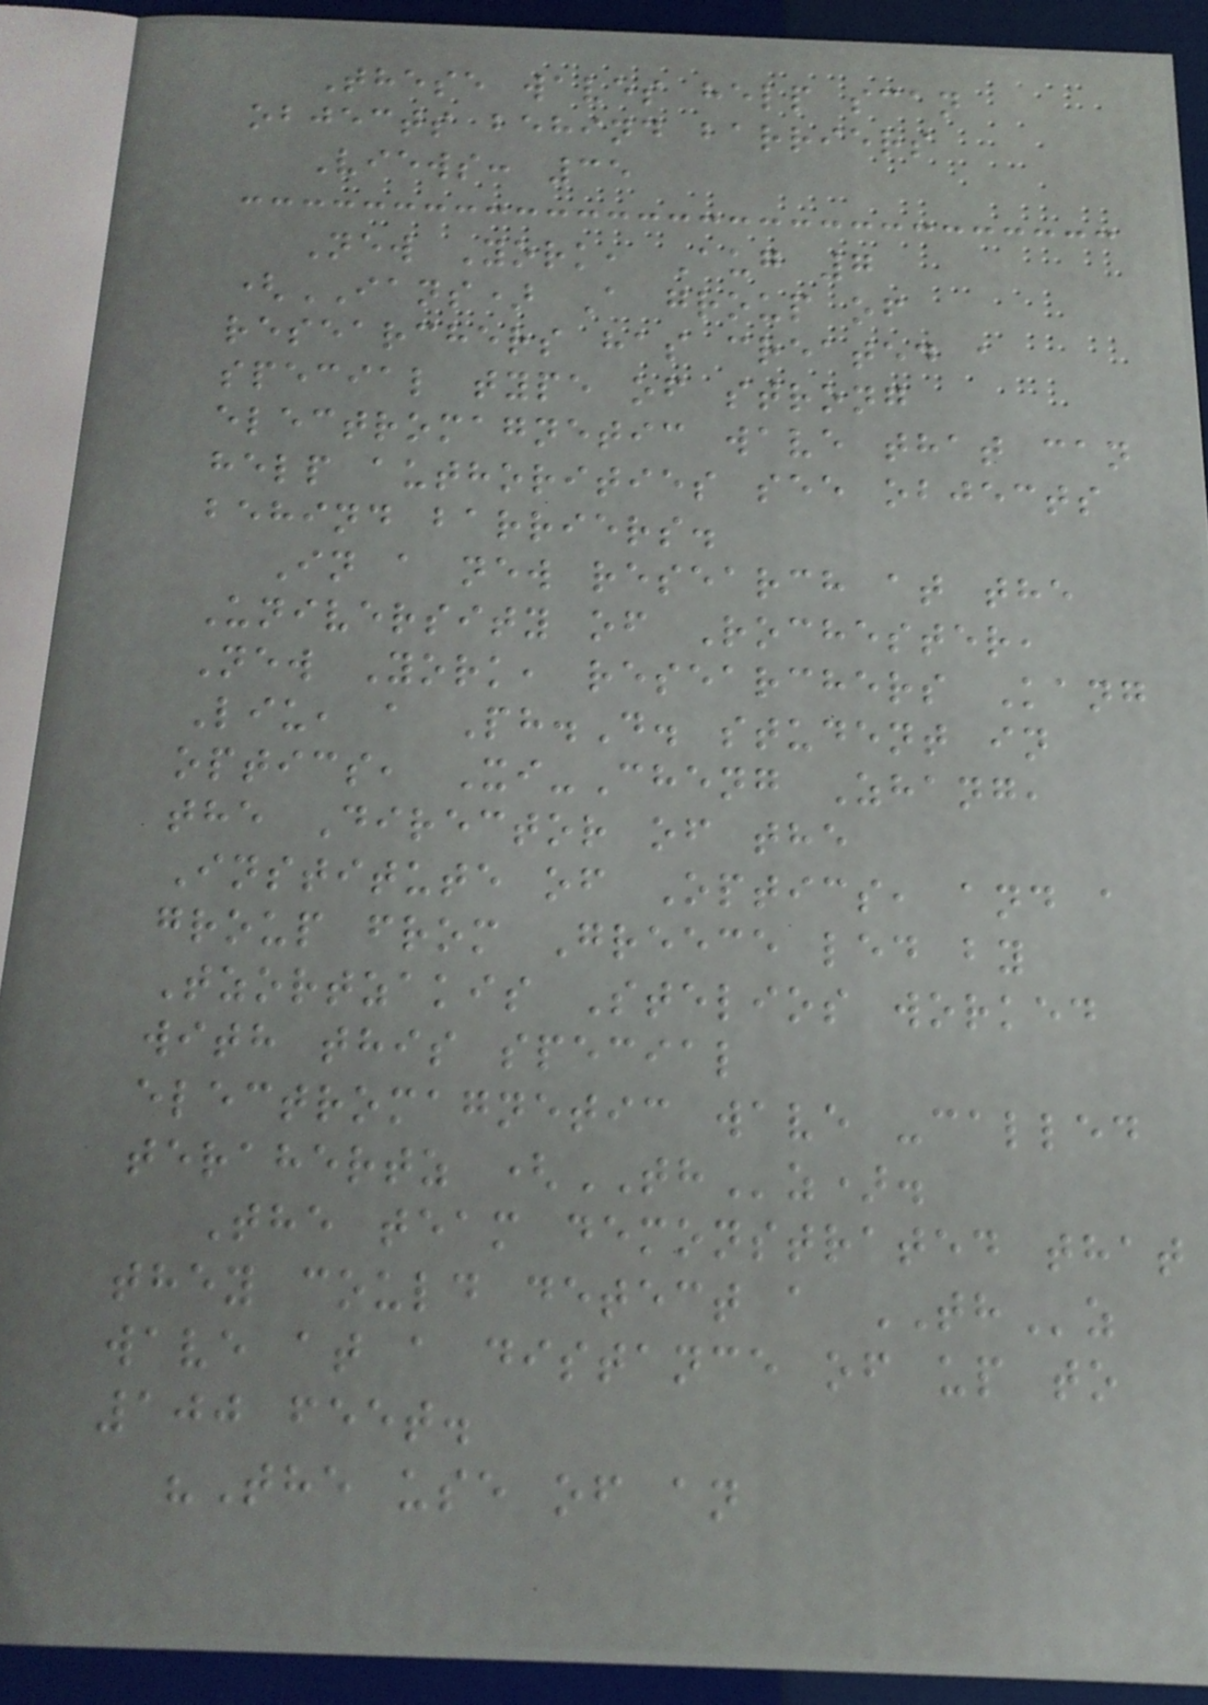These waves help scan
objects behind barriers
Views: 35
New York, Aug 7
(IANS) A group of
researchers has created a
special type of strong
electromagnetic wave that can
help authorities see objects
behind barriers.
In a new research at the
University of Rochester,
New York, researchers Kang
Liu, a Ph.D. student in
optics, Xi-Cheng Zhang,
the Director of the
Institute of Optics, and a
group from Greece led by
Tzortzakis Stelios worked
with this special
electromagnetic wave -called
terahertz (THz).
The team demonstrated that
they could detect a THz
wave at a distance of up to
100 feet.
"The use of an
